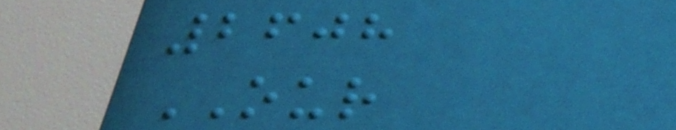2608
OUR
